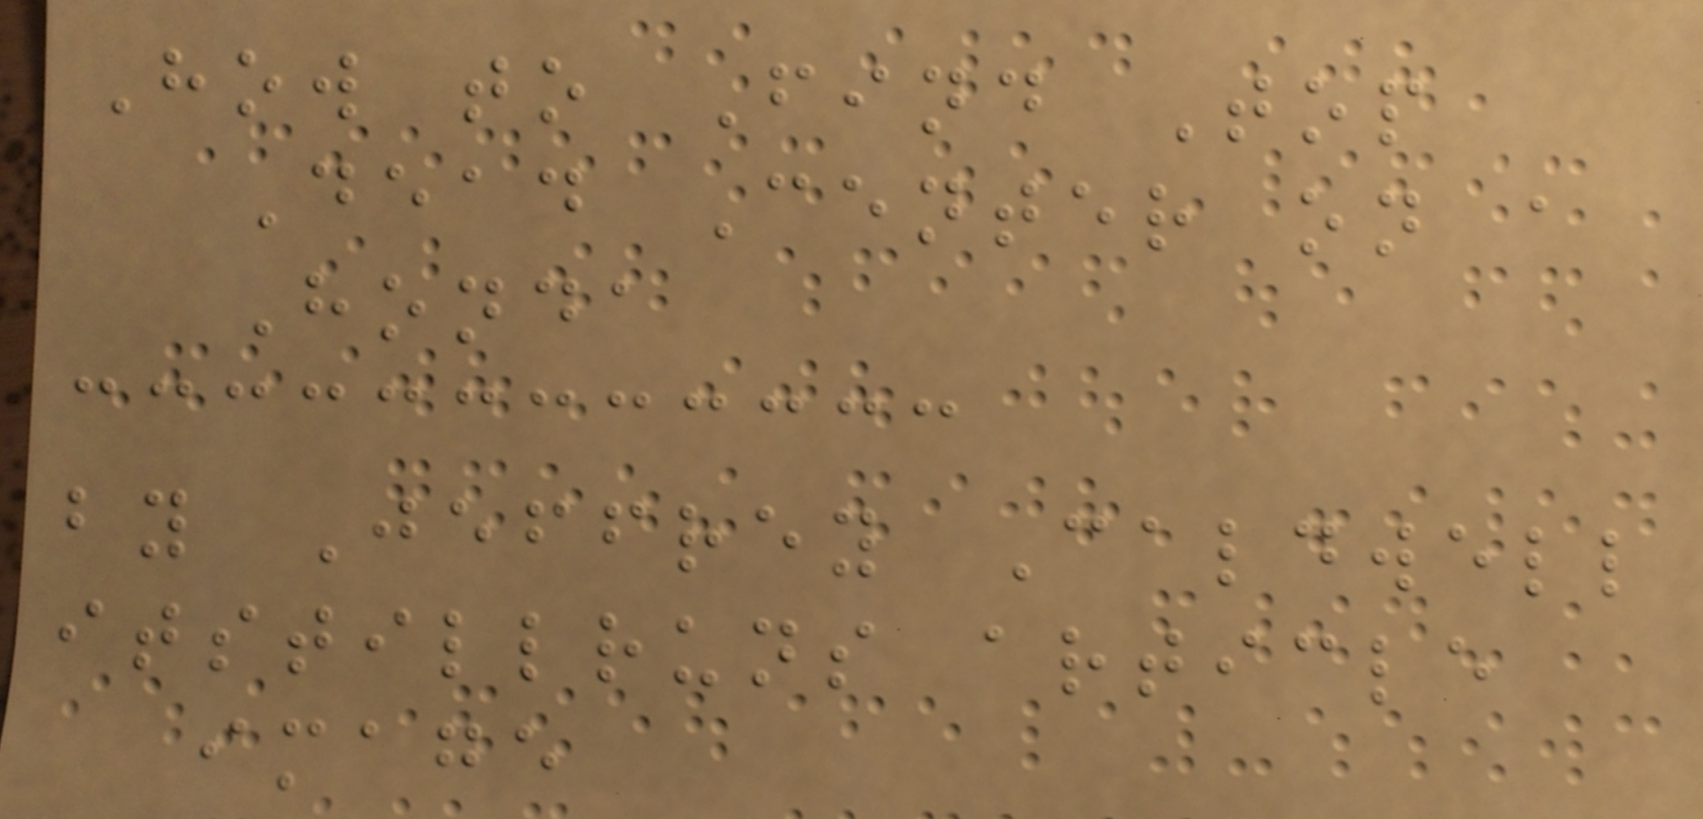How to Find Top
Dead Center on a
Honda
by Jeffrey Caldwell
itstillruns article
image
